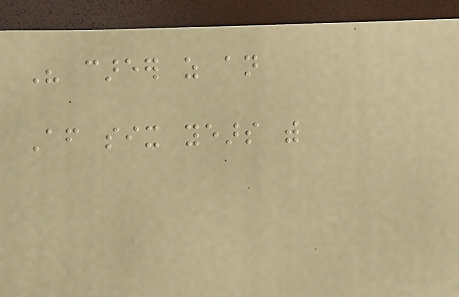His career as an
After six years with
